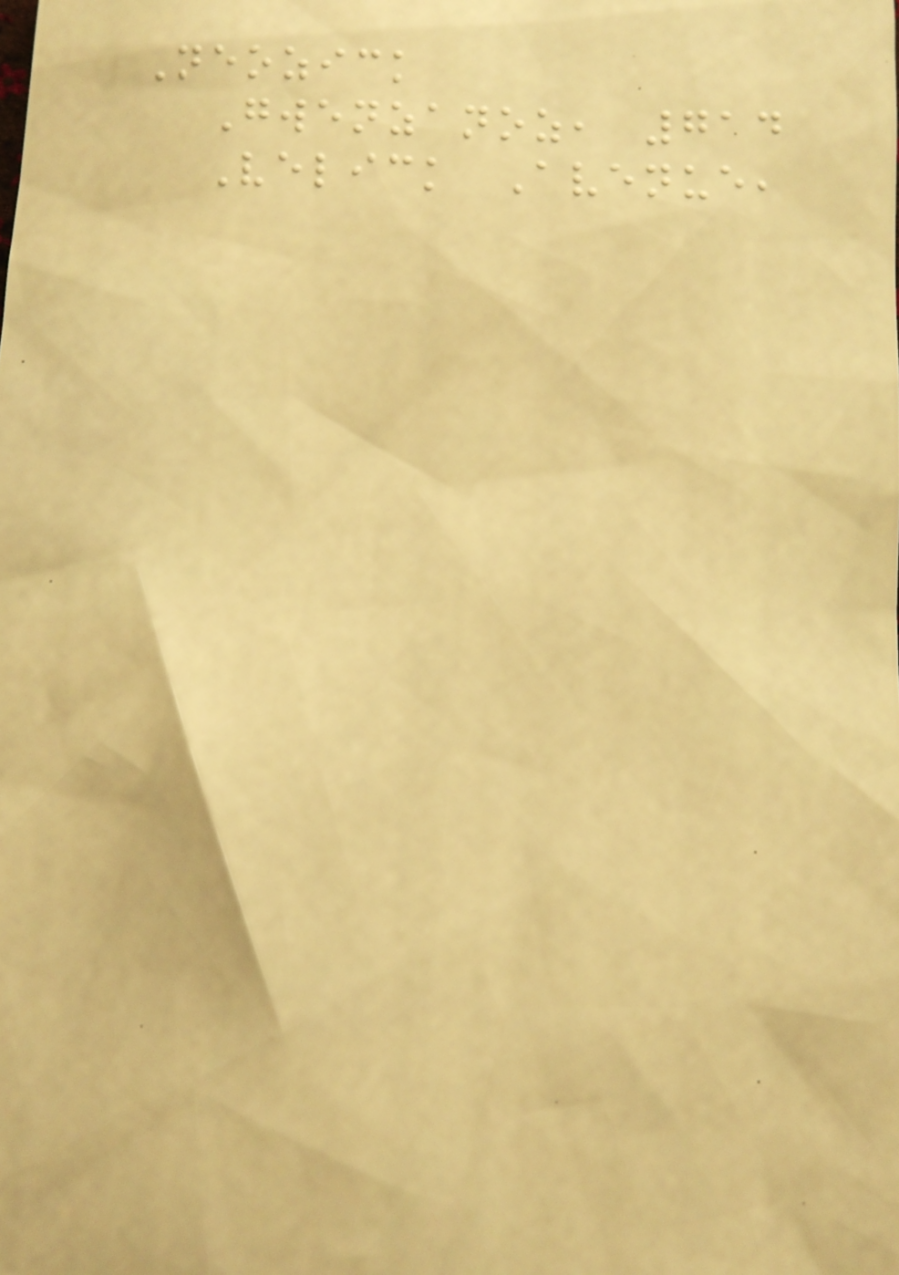Neozick
Gwenzanoz, 714
Velick Avenue,
